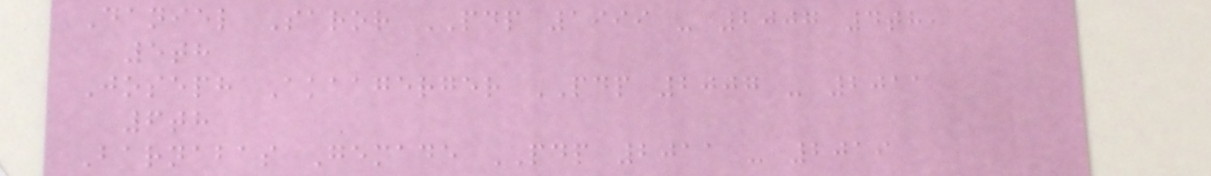Daniel Saror PDP 1999 - 2007 4th,
5th
Joseph Akaagerger PDP 2007 - 2011
6th
Barnabas Gemade PDP 2011 - 2019
